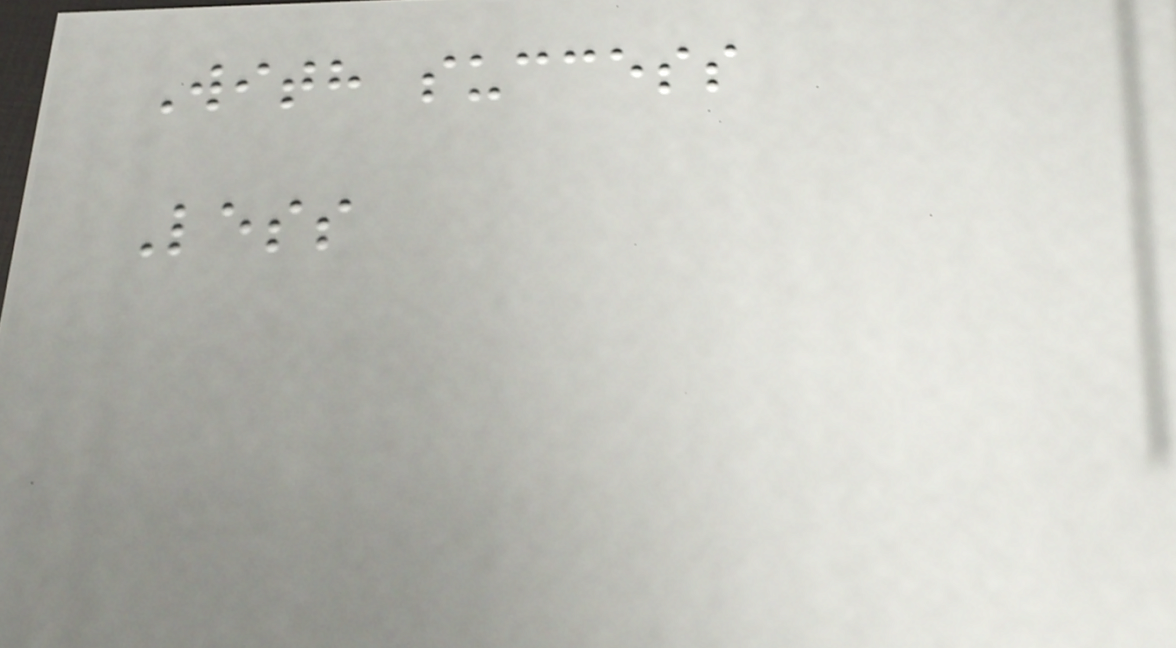With success
Less
